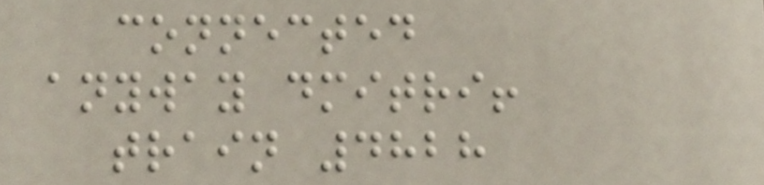connected
anyway dmitri!
train 4828
